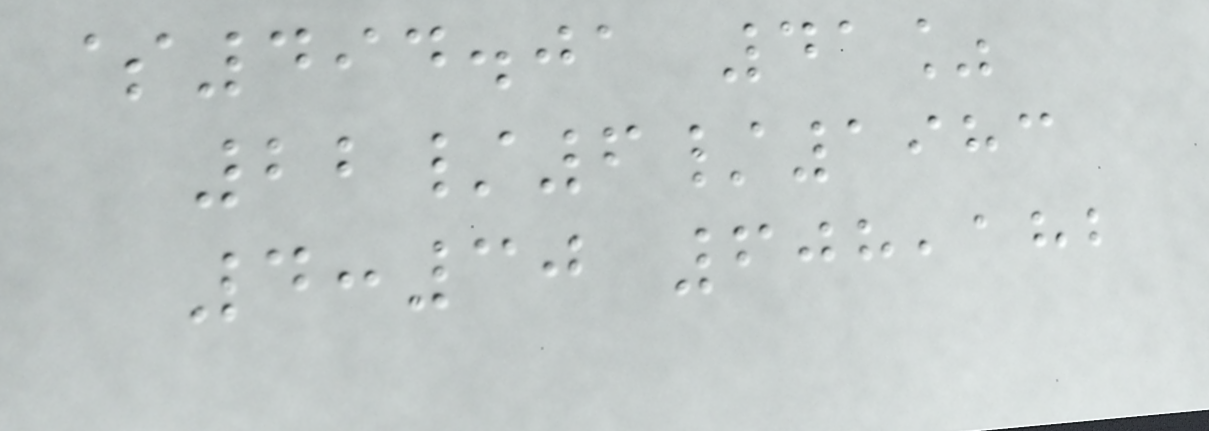$494.01 41%
22/6/1983
4:30 608,182
